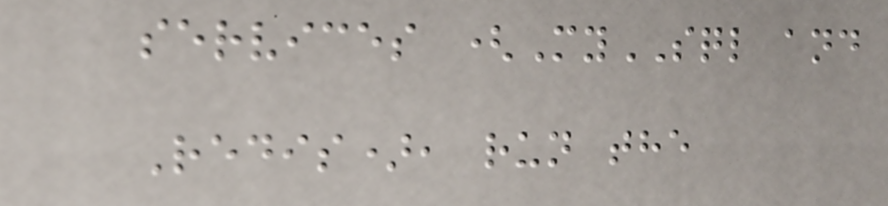services (MySQL and
Redis), run the
